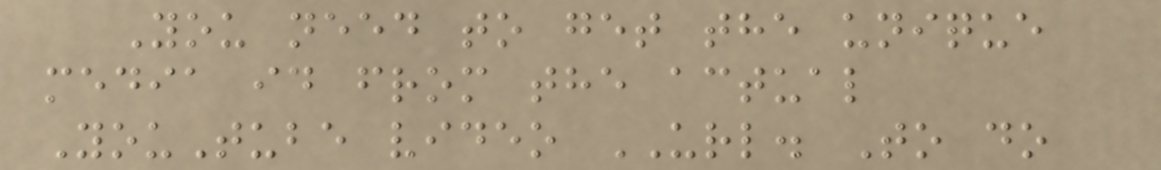You need to get the unique
media id from the actual
YouTube video URL. To do
